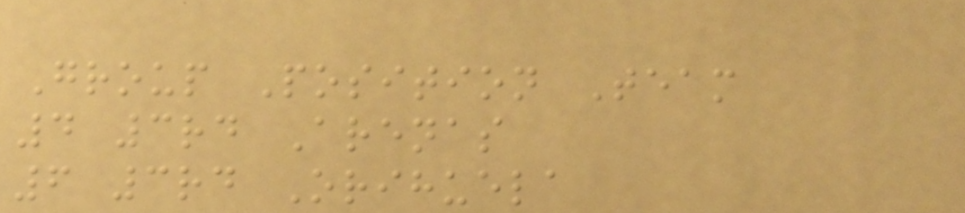Group Position Team
4 3rd Arenas
6 3rd Orihuela
